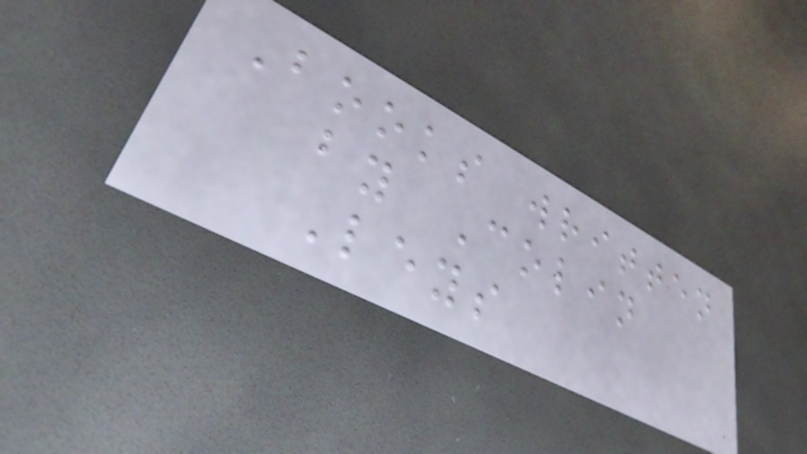Books written
by Colin
Leys
